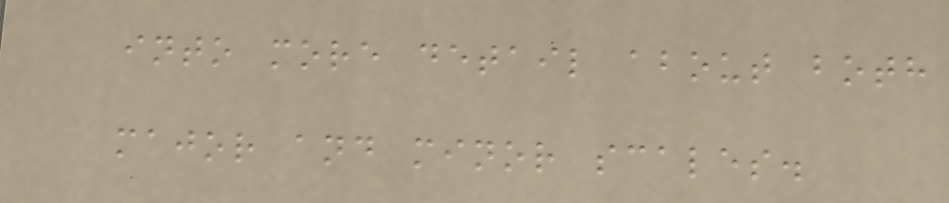into more detail about both
major and minor scales.
